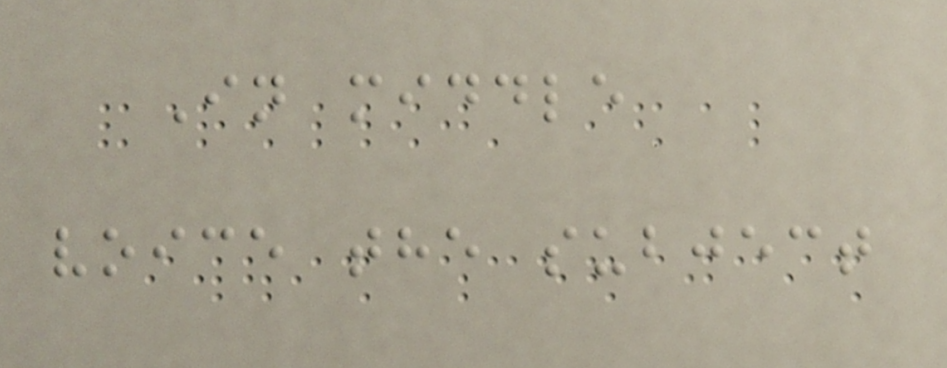In middle
voice the subject
